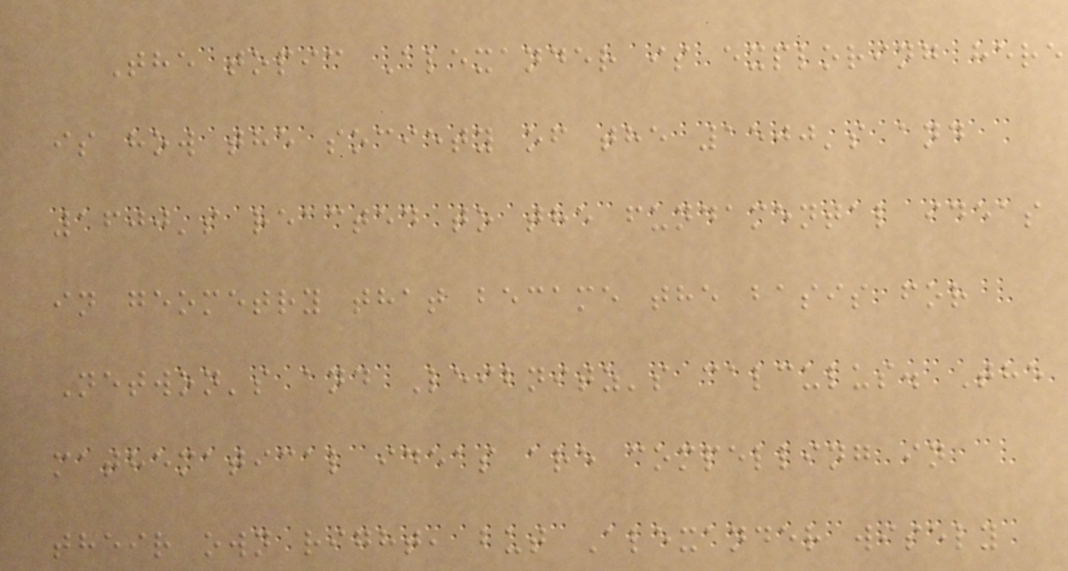The topic Alexander is exploring here
is how the society of the 1500's and
1600's reacted to the fundamental ideas
in geometry that became the basis for
Netwon's and Leibnitz's calculus. The
mathematical ideas are compelling in
their own right, but Alexander wisely
